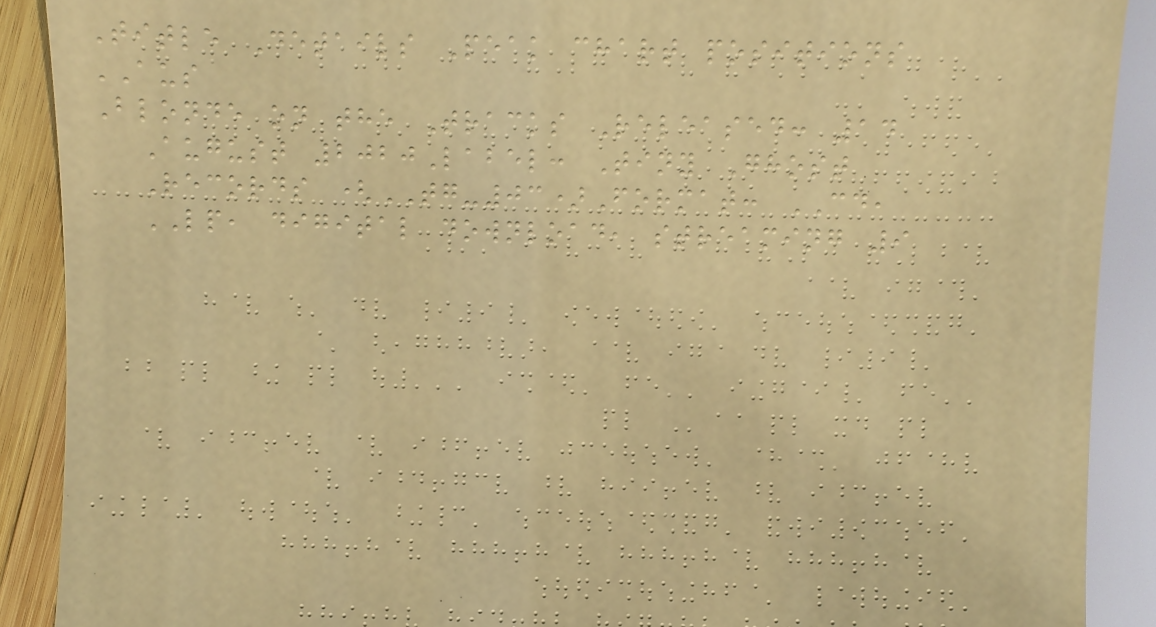Title Details Peak chart positions
AUS
Blonde on the Tracks Released: 14
August 2020Label: Tiny Ghost
Records (TG-03)Format: CD,
LP, digital download, streaming 9
